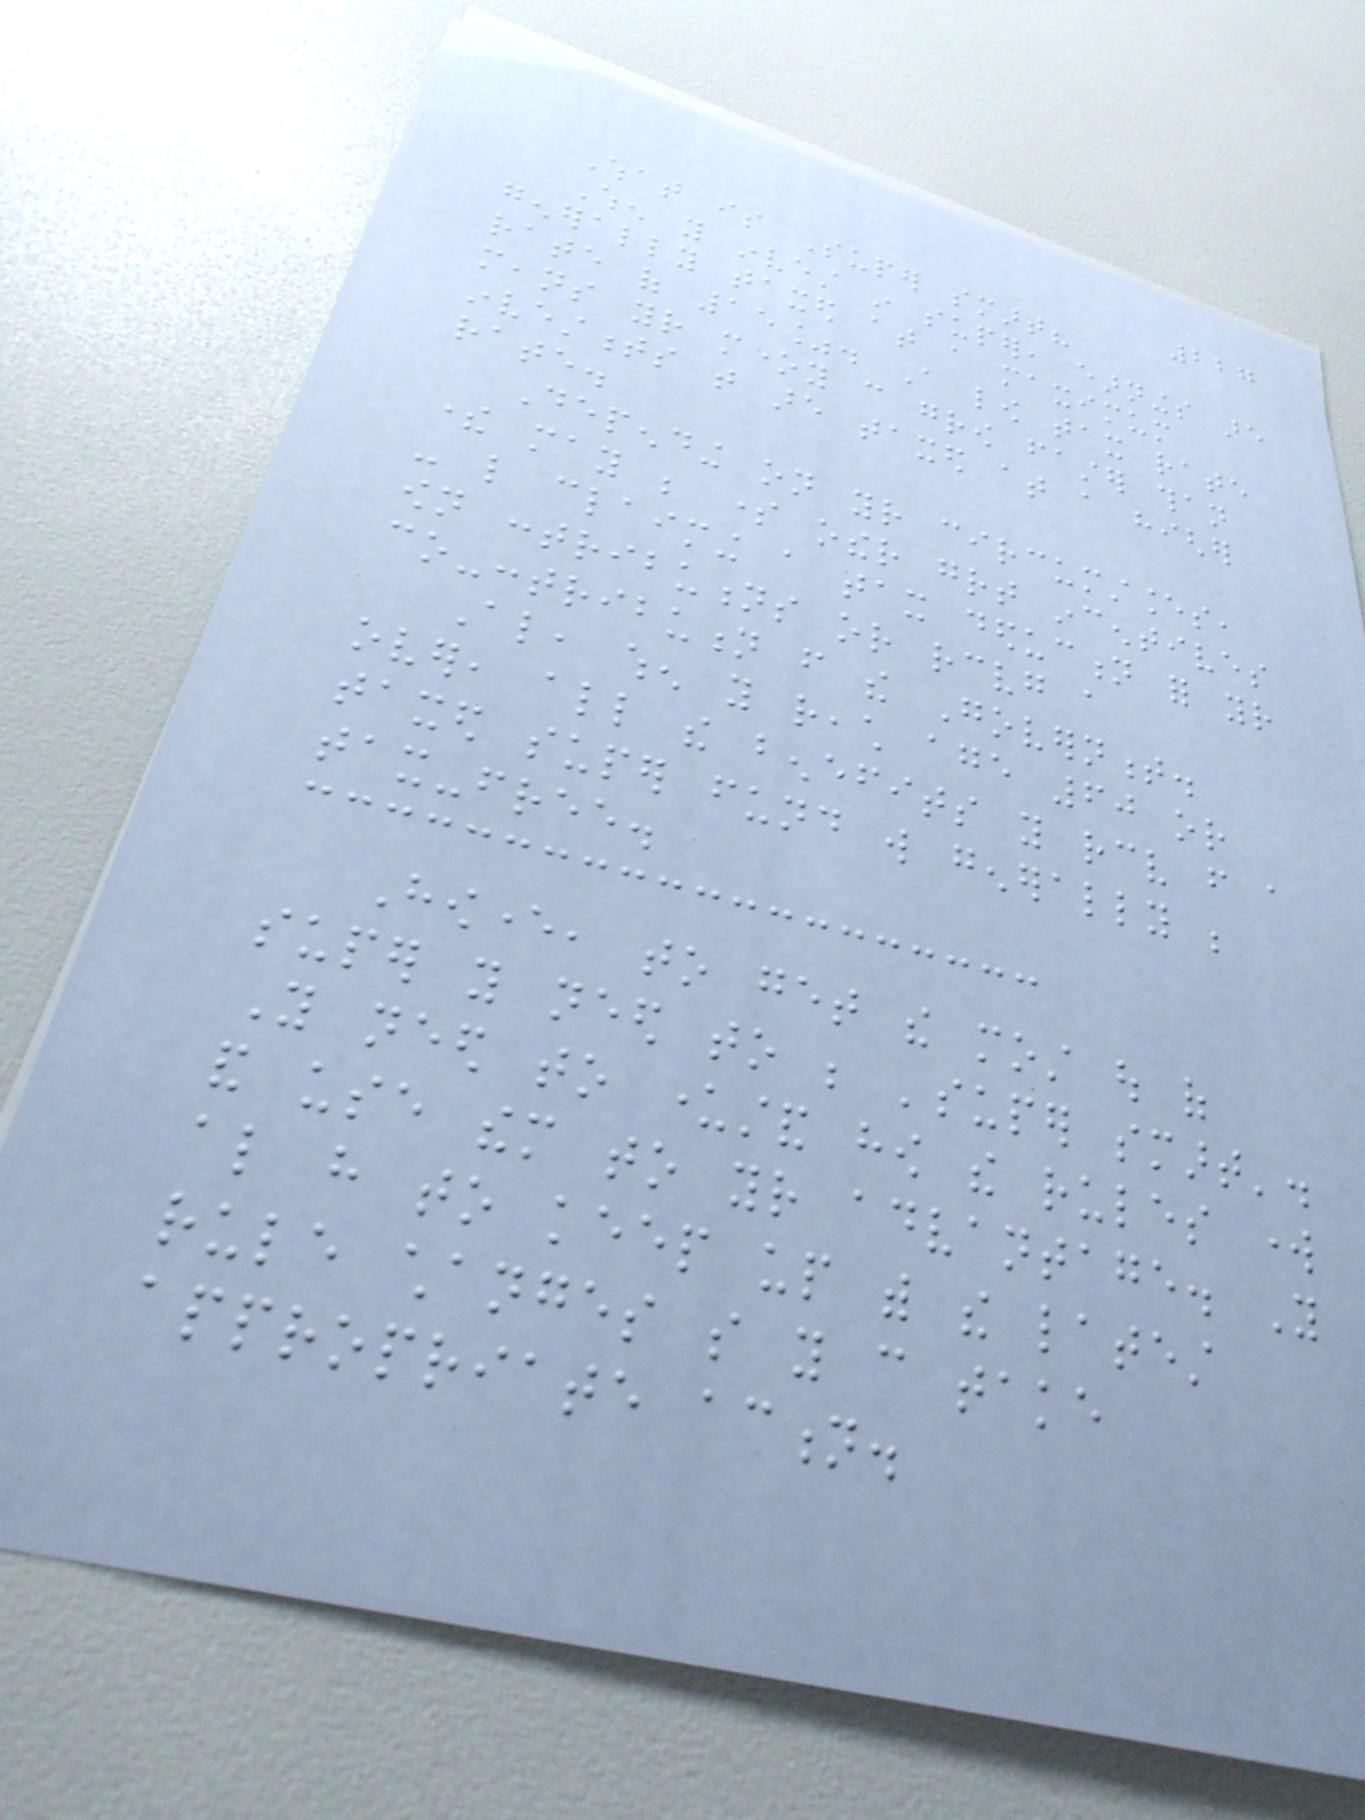227
What is Super smart?
When you invest in super, earnings are
generally taxed at a maximum
rate of 15%. A low tax rate
means your money can grow faster than
investments that are taxed at a higher
rate.
Depending on your circumstances,
there may be some other great incentives
- like claiming a tax deduction for your
own contributions or receiving a
co-contribution from the Government.
Also, when you reach age 60 or
over, all the benefits you receive from a
taxed super fund will generally be
tax-free.
However, to get the most out of
super you need to be 'super smart'.
You need to understand how the rules work
and use them to your advantage. You
also have to keep up with the latest
rule changes so you can take
appropriate action.
